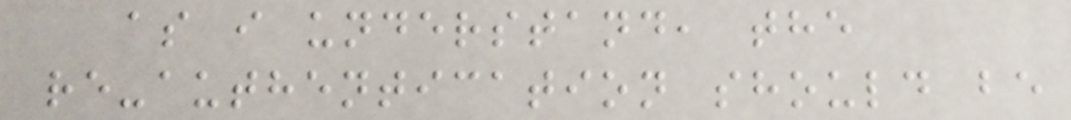as i understand, the
re-authentication should be
